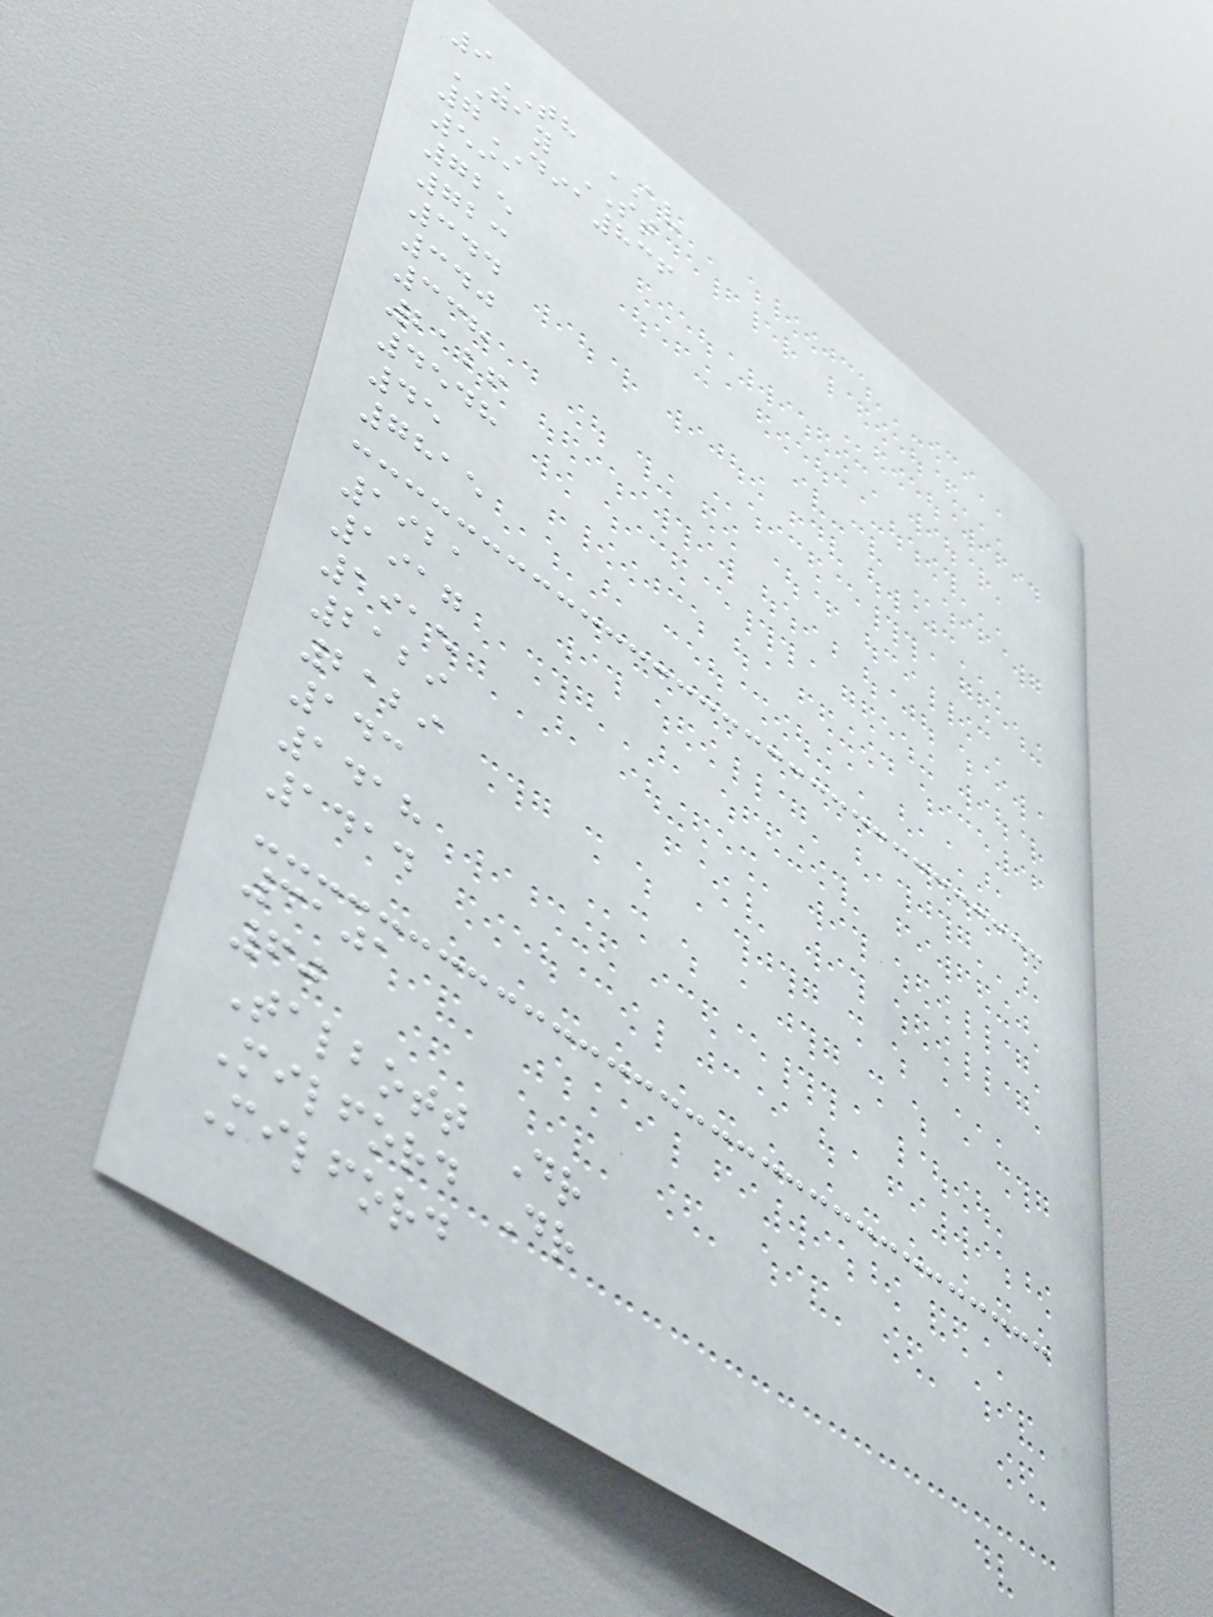9TH AV
GAY ST
7DIA836
591
725
723
344
340
338
2126
4548
45
7815
1921
1917
1915
2129
2129
143
1418
1414
3101
60
Talbott Dr
Milford Dr
Milford
